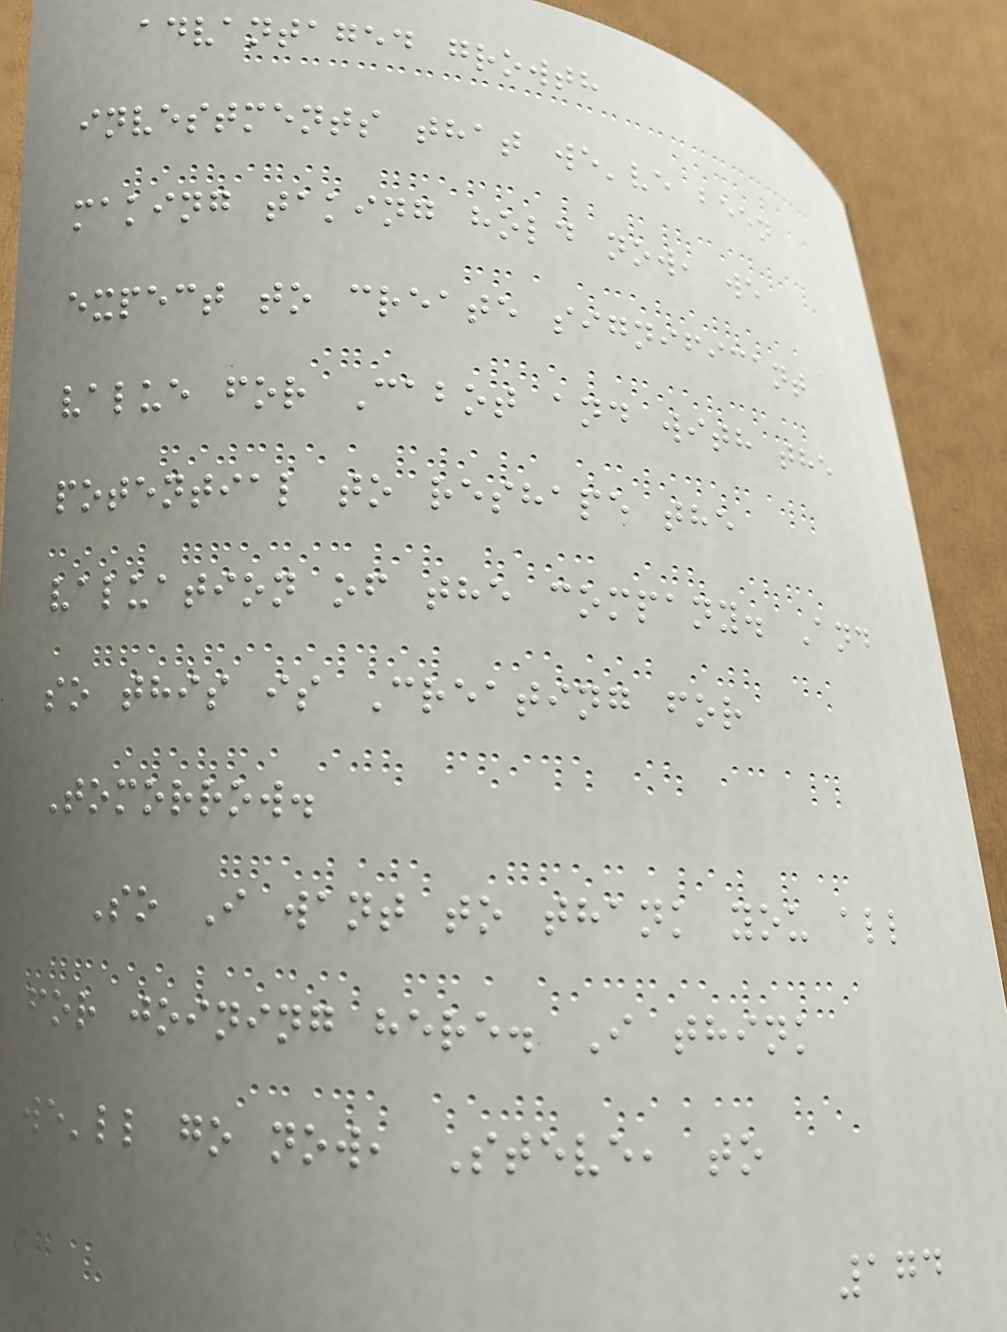advantaged growth
investments that we've been
making taking hold now, we
expect to create significant
value for Cabot and with the
potential to reshape the
valuation of the company. And
so this is Creating for
Tomorrow.
So I want to thank you all
for joining here. I think
we'll go now, Steve, to
174
